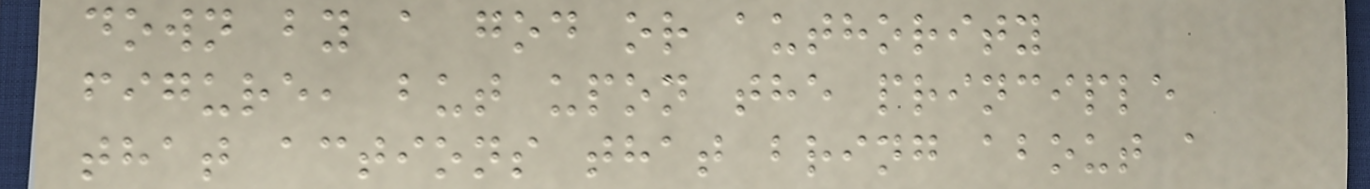down by a god or authority
figure, but upon the principle
that actions that bring about a
